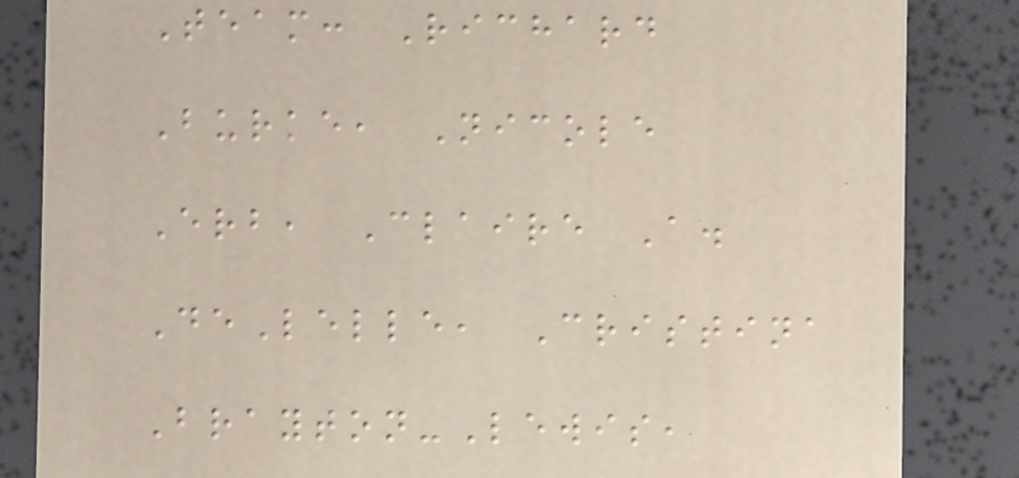Team: Richard
Burke, Nicole
Erb, Claire A.
DeLelle, Cristina
Brayton-Lewis,
